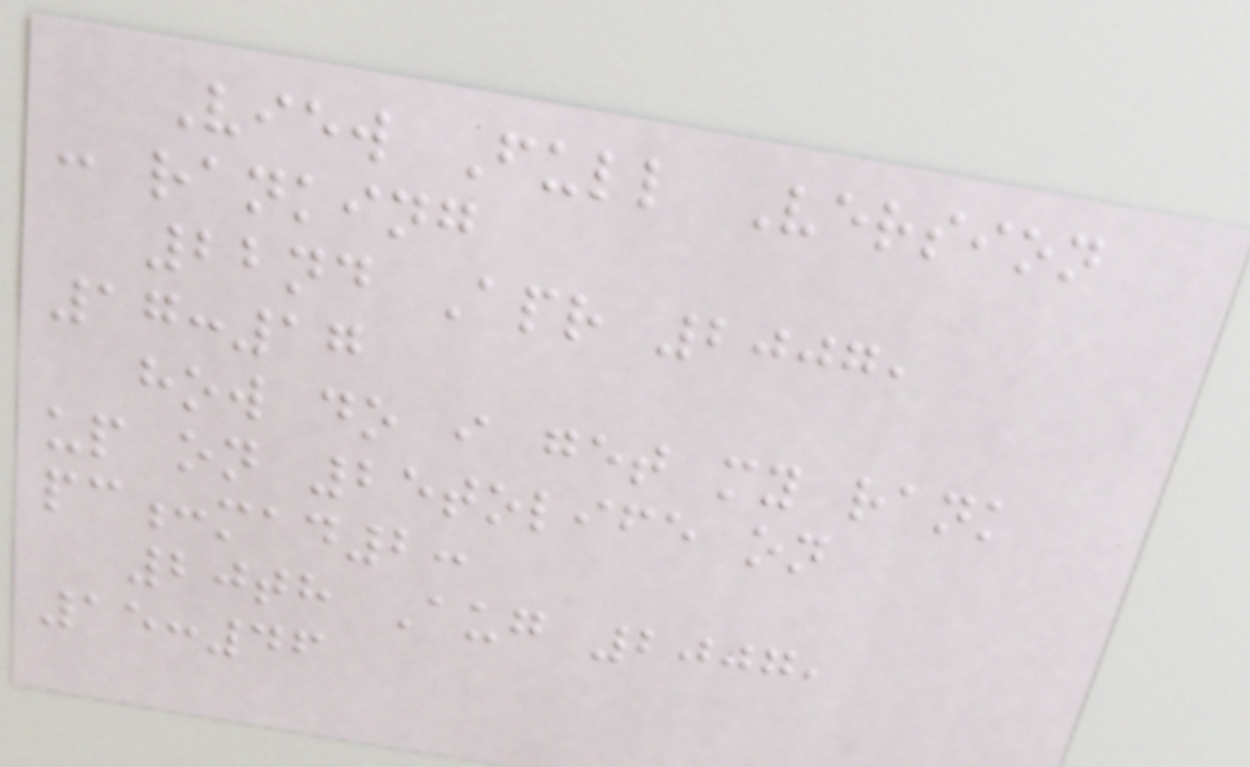View Full Version
: ranking
22nd Apr 2007,
17:17
how do i get my rank
up on 25tolife on
pc:mad2:
20th Aug 2007,
15:46
